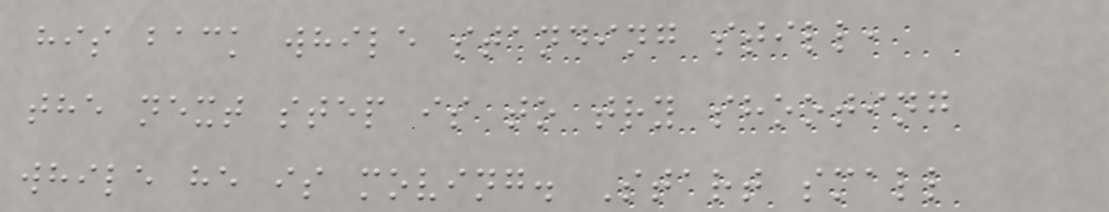his back while standing still,
the next step is to try shooting
while he is moving. Start small
